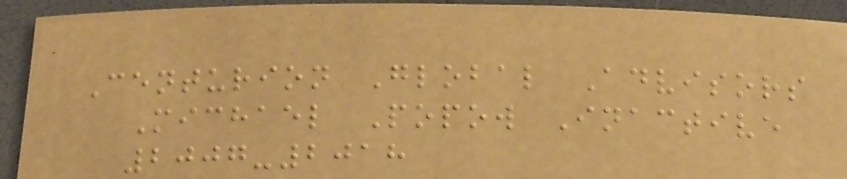Centurion Global Advisors
Michael Popow Inactive
2007-2018
